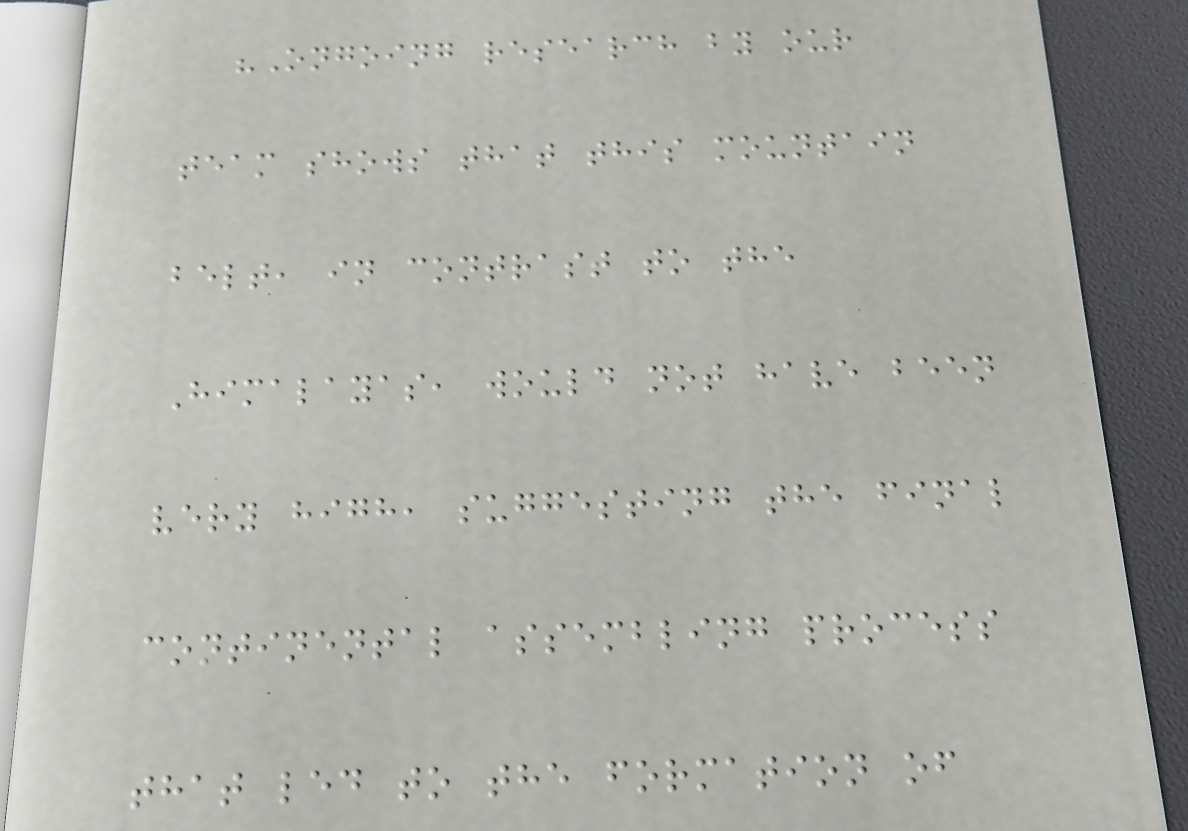"Ongoing research by our
team shows that this mountain
belt, in contrast to the
Himalayas, would not have been
very high, suggesting the final
continental assembling process
that led to the formation of
